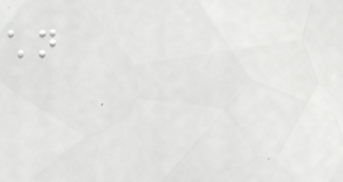children
